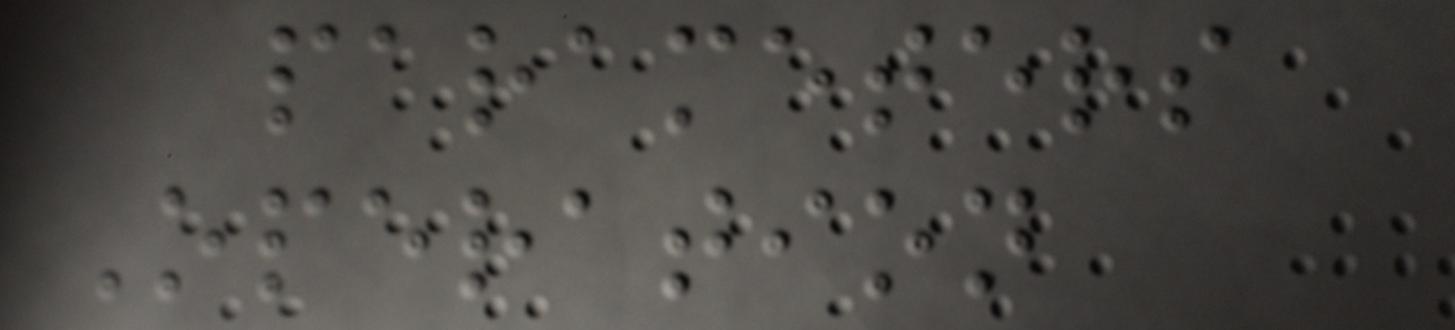parameters
Operation
